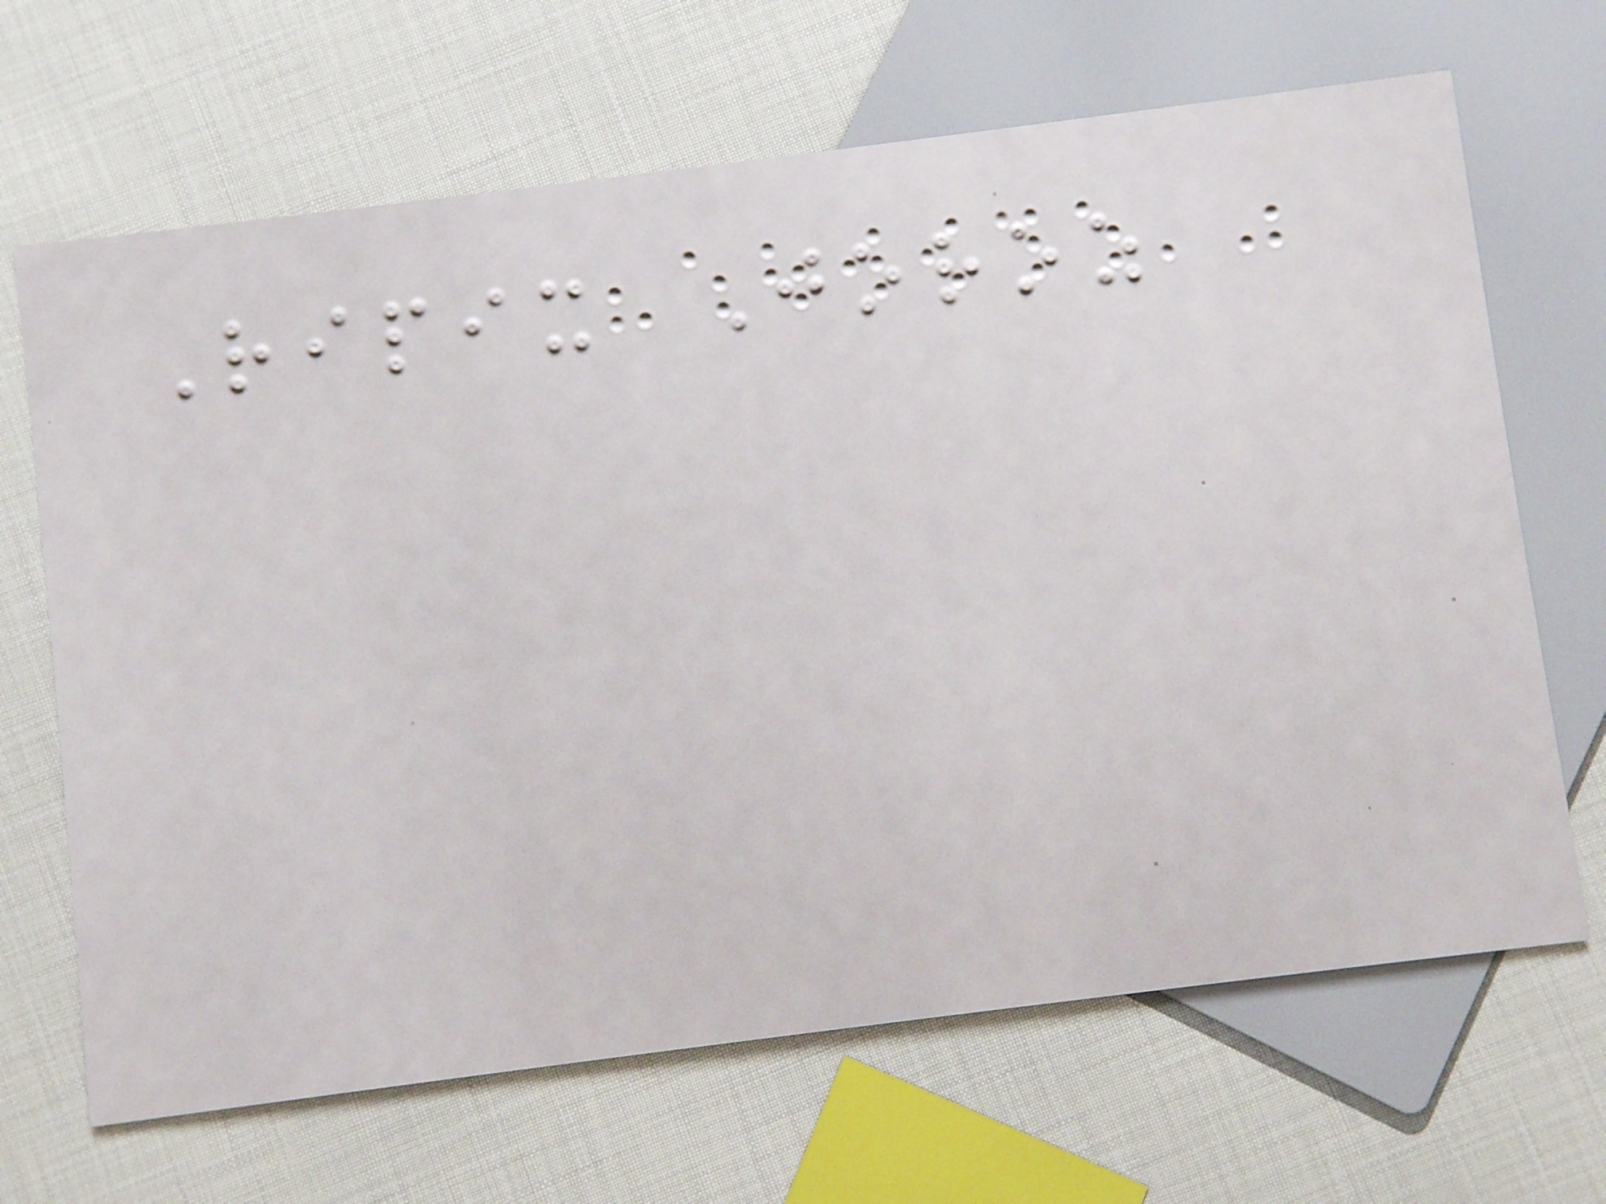Ripix Joroz
